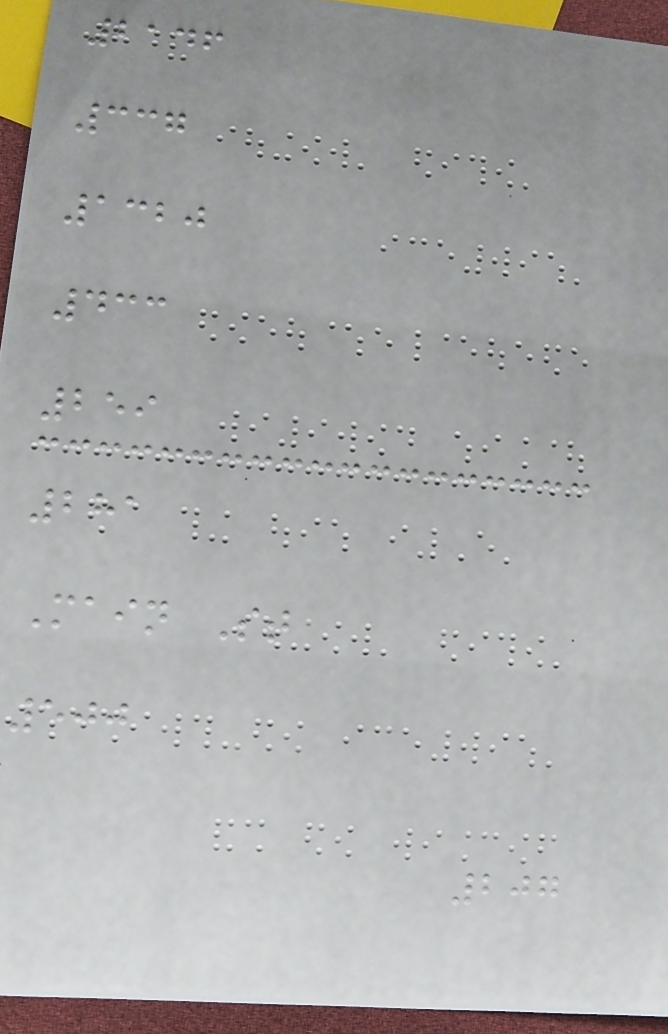2146
337
1320
433
259
281
Main St
500
207
